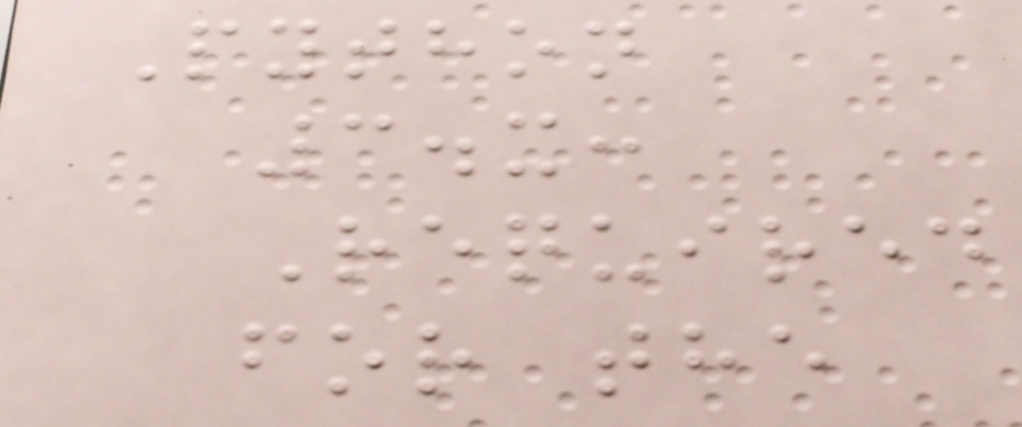Python
3.x:
Required
for the
